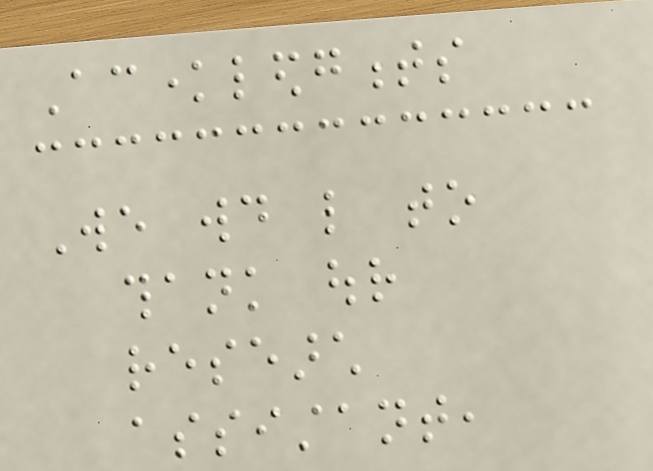Acknowledgments
We would like to
thank our
research
assistant,
